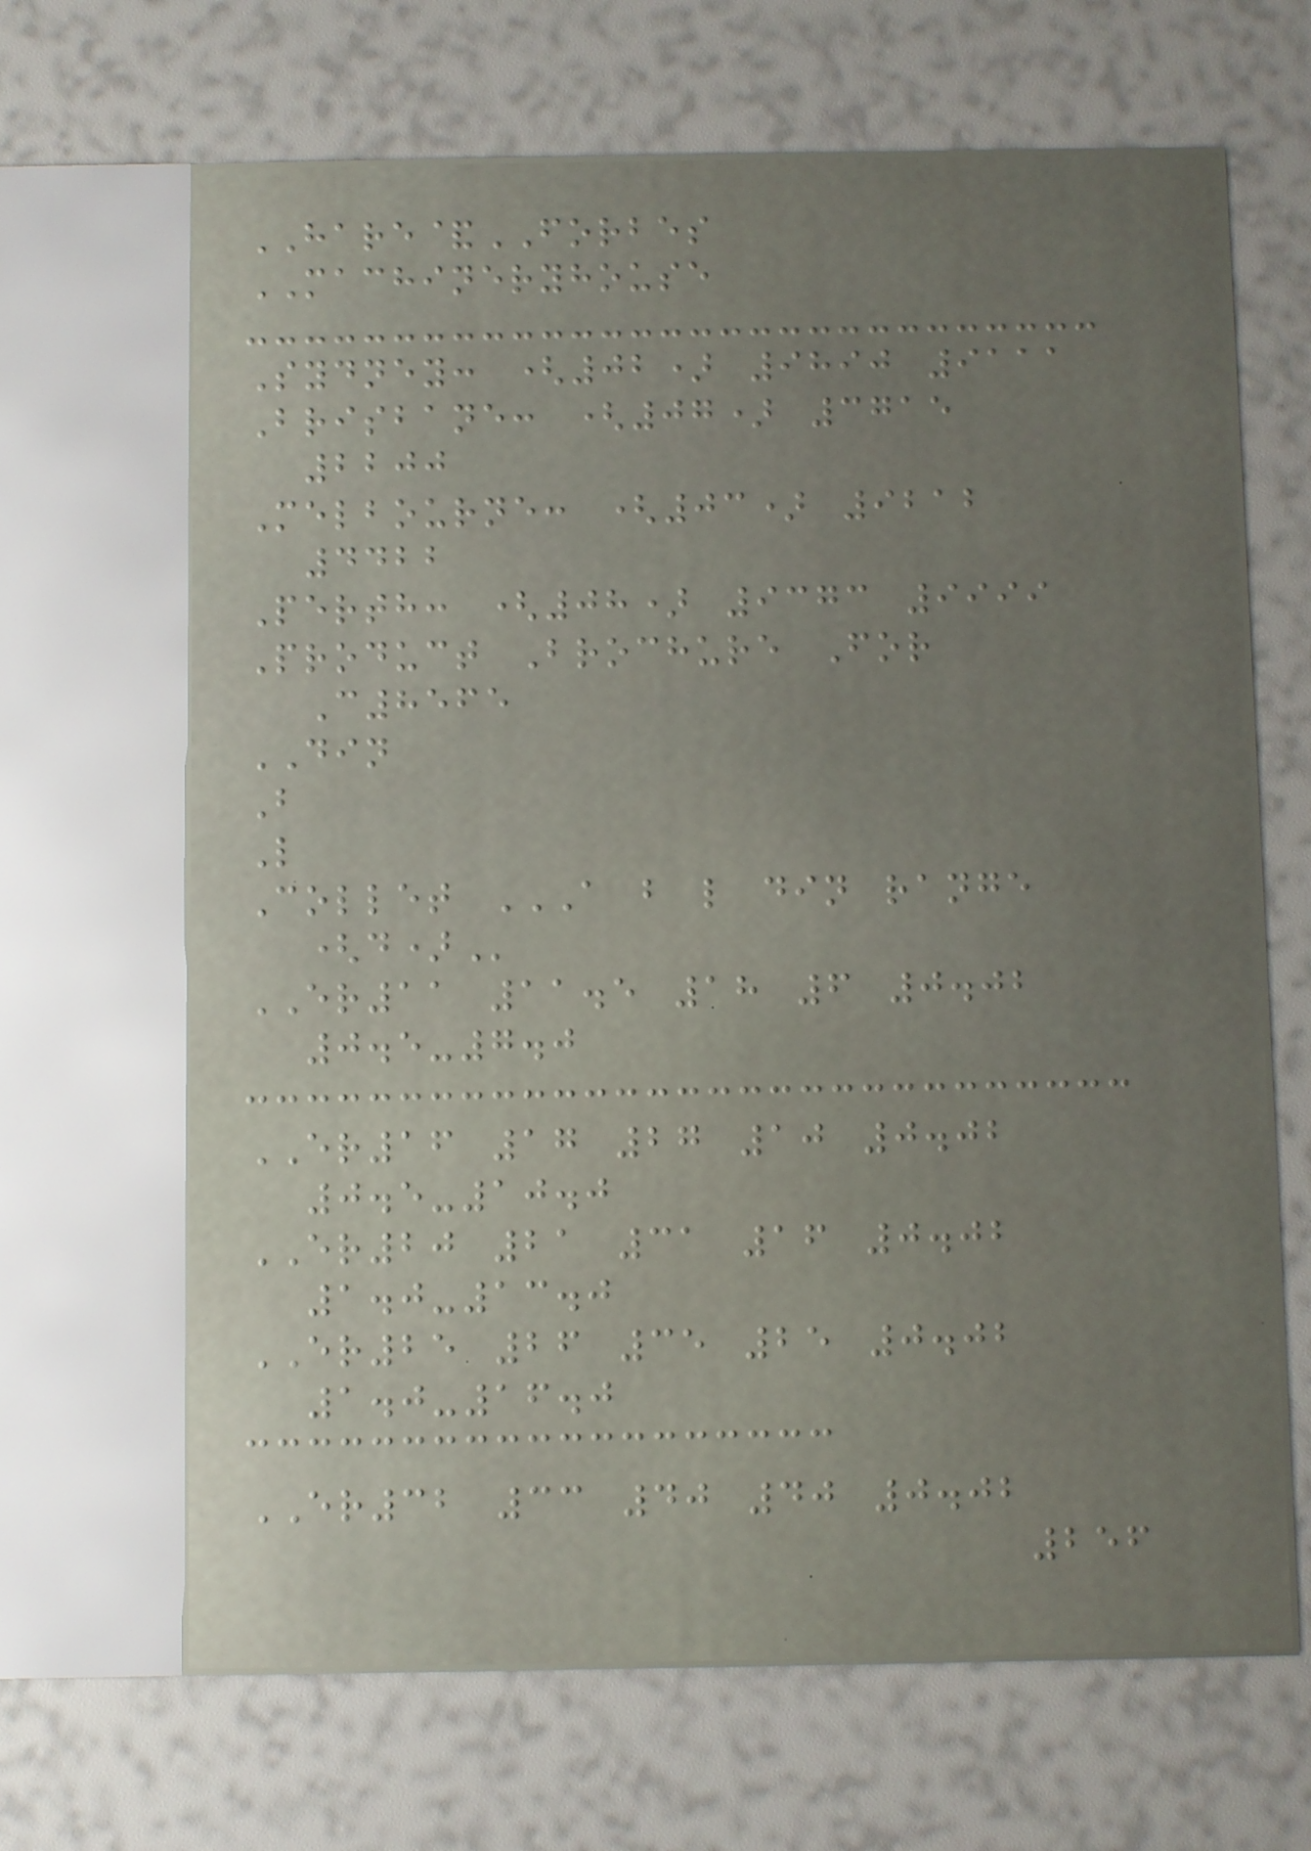HARE&FORBES
MACHINERYHOUSE
Sydney: (02) 9890 9111
Brisbane: (07) 3715
2200
Melbourne: (03) 9212
4422
Perth: (08) 9373 9999
Product Brochure For
C8565
DIN
B
L
Collet A B L DIN RANGE
(D)
ER11 11.5 18 6 0.02
0.5-7.0
ER16 17 27 10 0.02
0.5-10.0
ER20 21 31 16 0.02
1.0-13.0
ER25 26 35 25 0.02
1.0-16.0
ER32 33 40 40 0.02
256
